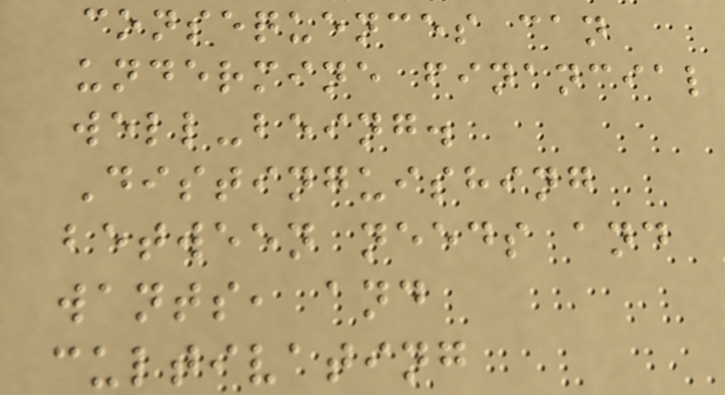consequences can
undermine financial
well-being.
Distinguishing
between needs and
wants, and
cultivating
